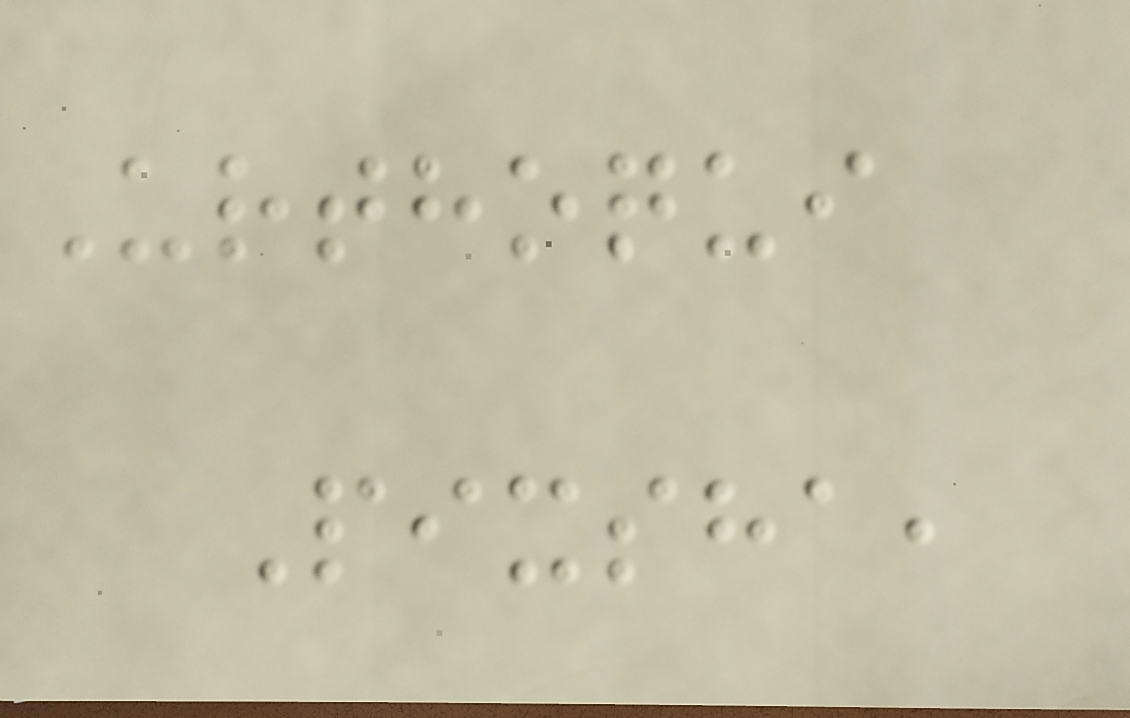Urthoqui
Pixsha,
